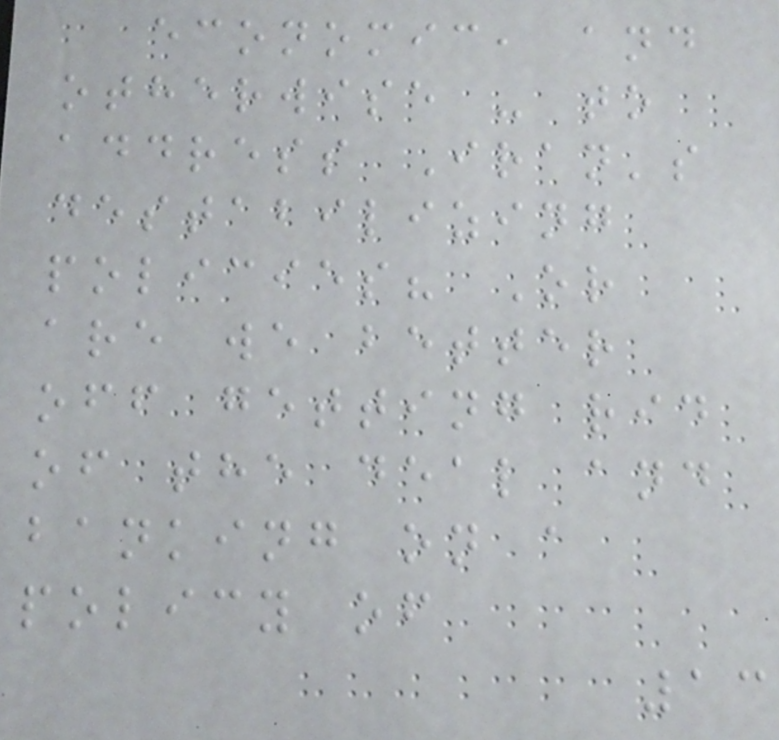economic, and
otherwise - to
address Iran's
destabilizing
policies? Or
are we better
off getting rid
of the deal and
banking on a
policy of
13
